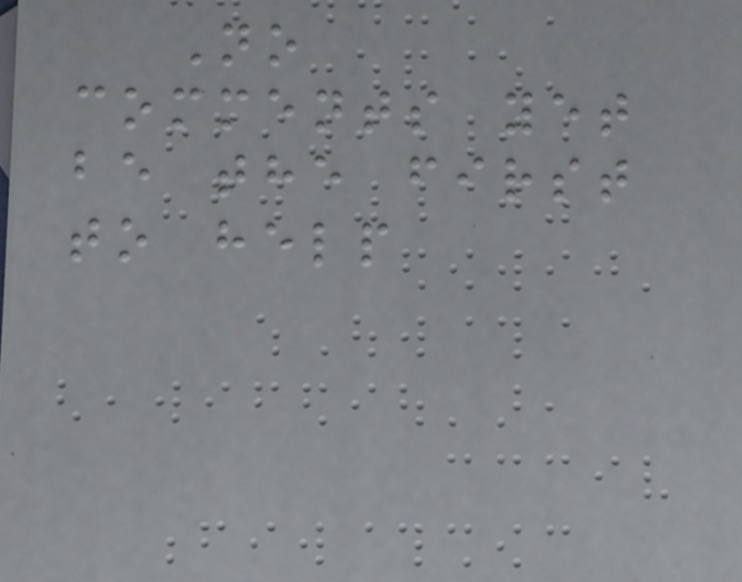No
comments yet
be the first
to help
